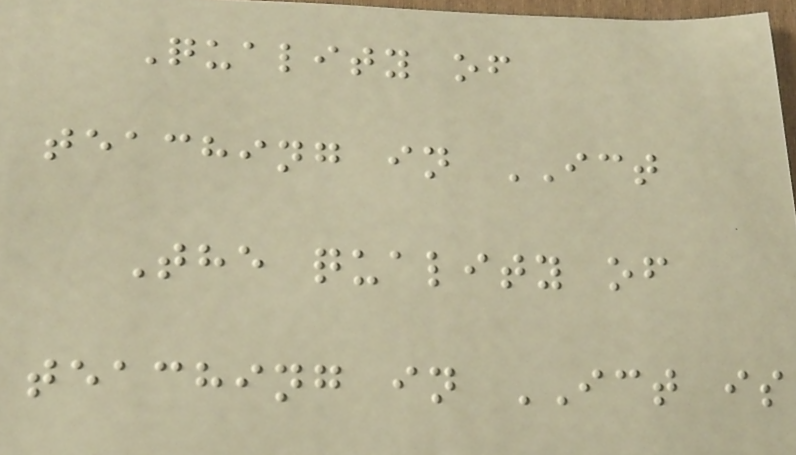Quality of
teaching in ICT
The quality of
teaching in ICT is
